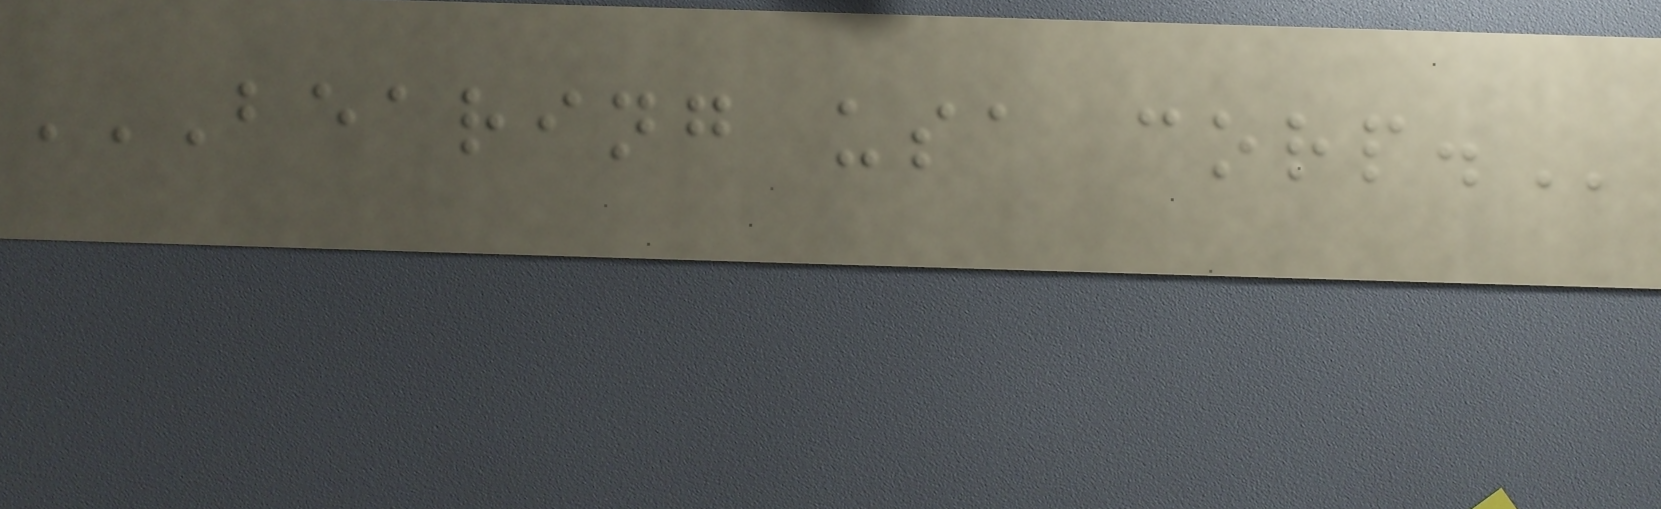BEARING USA CORP.
